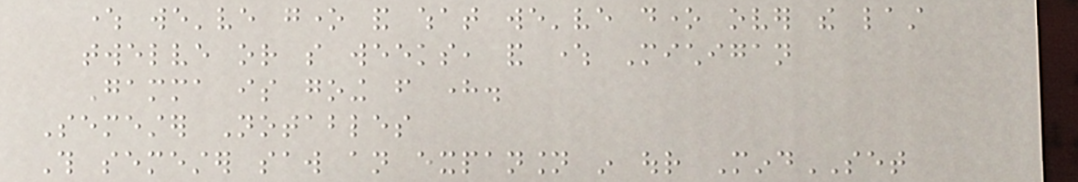where we've gone and what we've done over the last
twelve or so weeks, and where Michigan
Gamma is going from here.
Semester Notables
This semester saw an expansion in our MindSET
